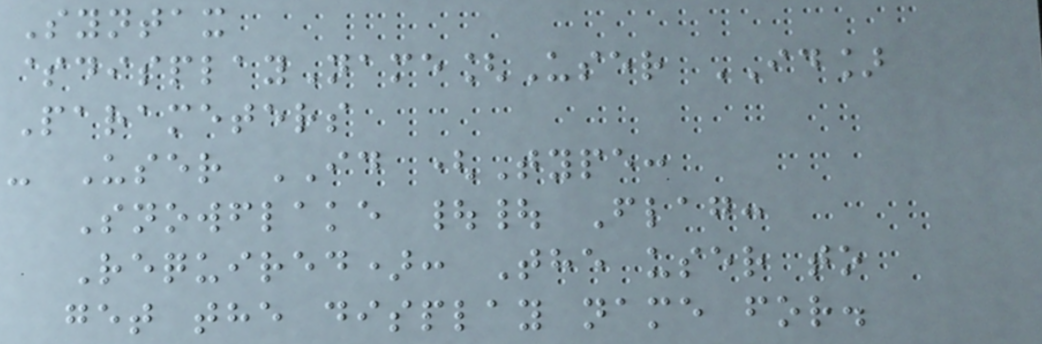Syntax
$displayName[User ID]
Parameters
- User ID (Type:
Snowflake || Flag:
Required): The user to
get the display name for.
